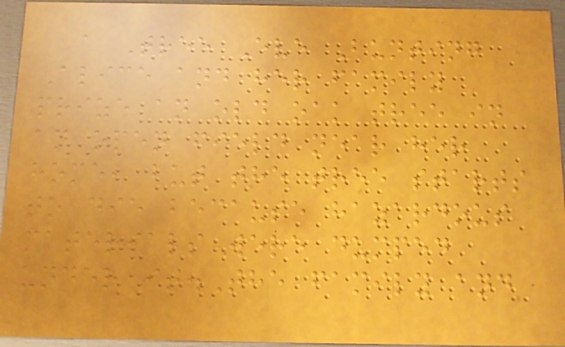a Tree Eve Bunting
Alice and her family
prize an old oak tree in
an open field near her
home, but the tree starts
to die because hazardous
materials were dumped
under it.The family and
